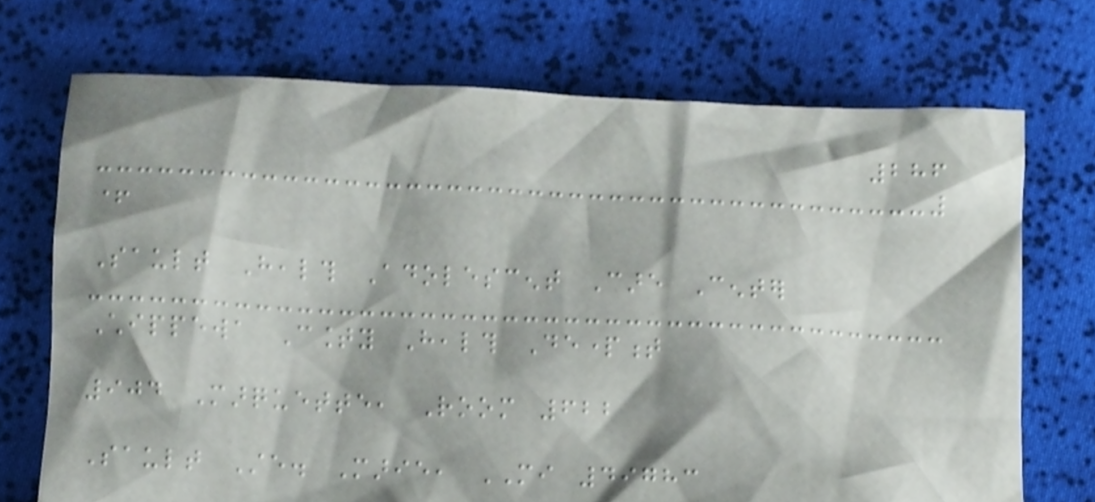286
+
Sault Health Adolescent Care Center
Chippewa County Health Department
904 Marquette, Room 622
Sault Ste. Marie, MI 49783
